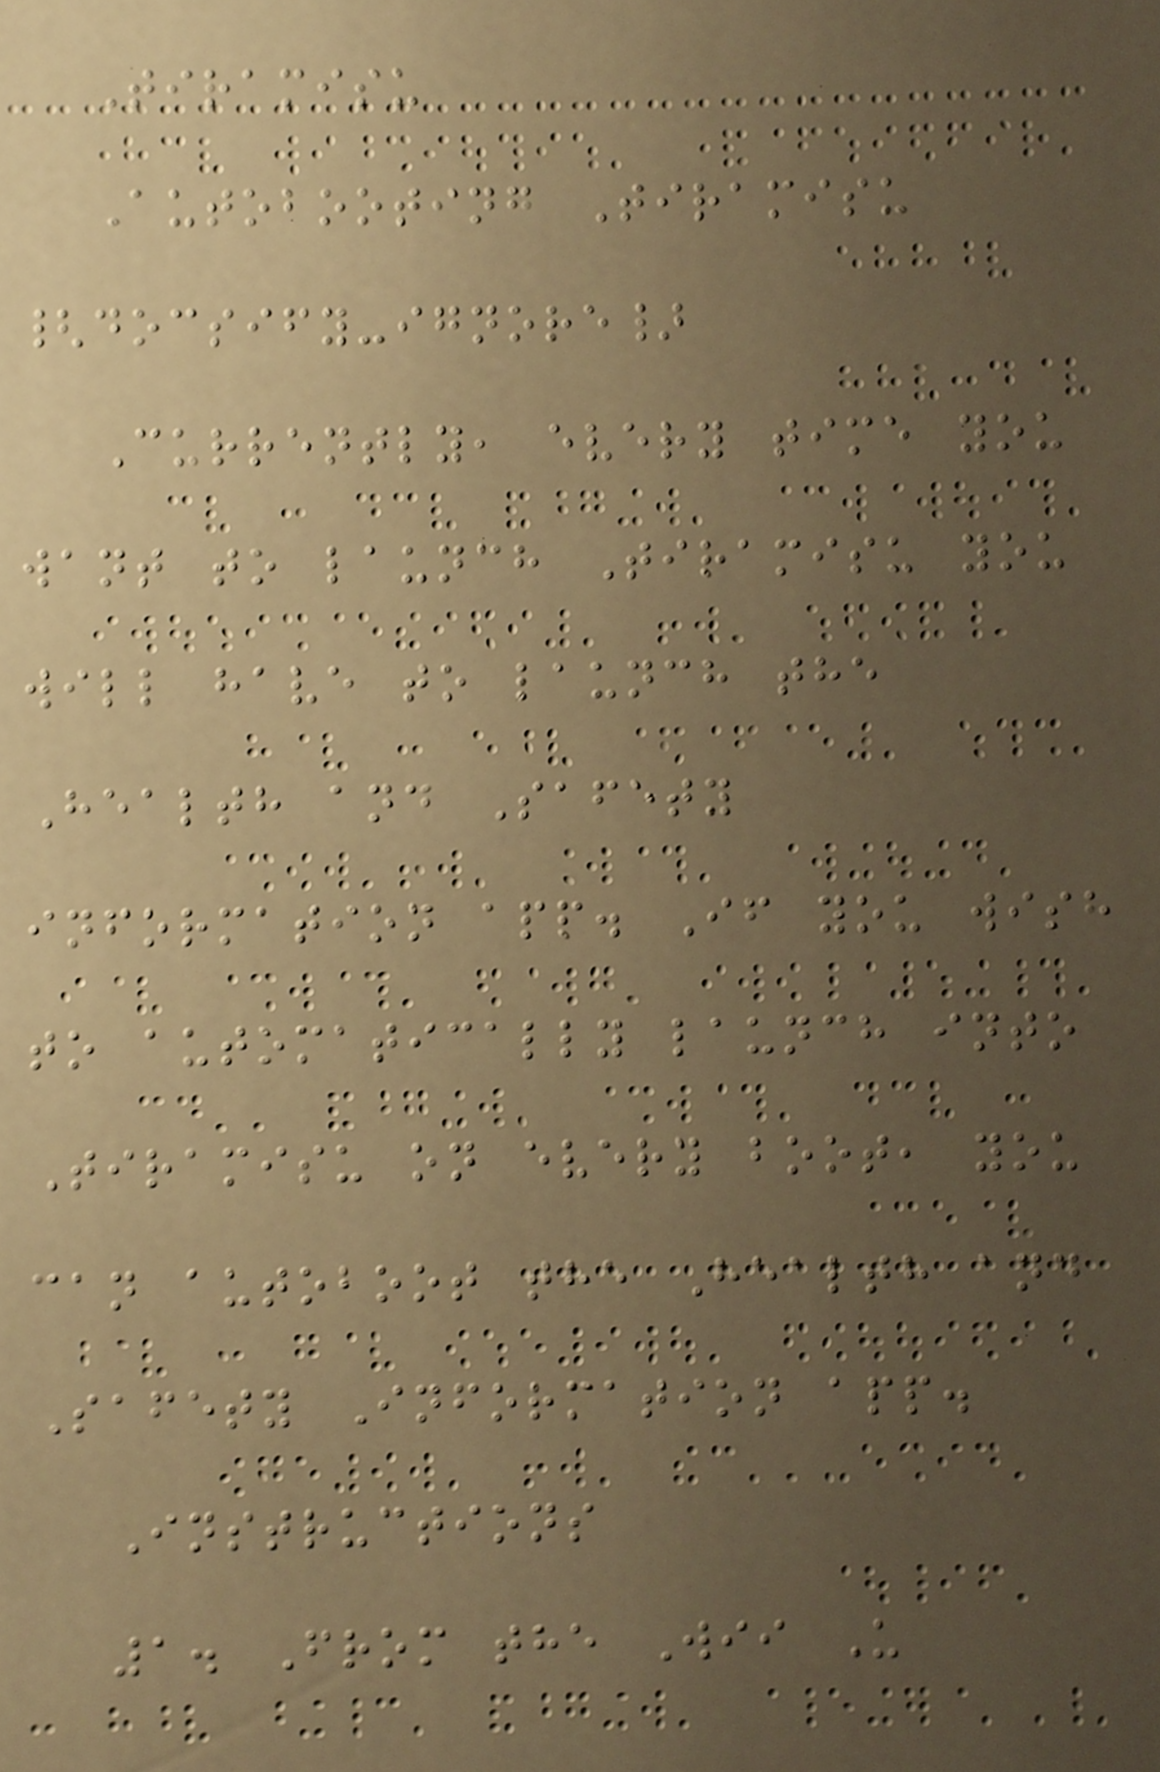Tiramisu
Autobooting Tiramisu
{docsify-ignore}
Currently, every time you
want to launch Tiramisu you
will have to launch the
Health and Safety
information app. If you wish
to automatically launch into
Tiramisu on every boot, you
can autoboot the Health and
Safety Information app.
Instructions
1. From the Wii U
